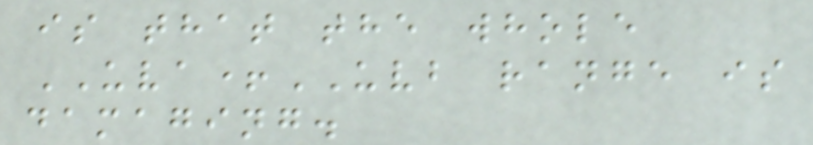is that the whole
UVA+UVB range is
damaging.
